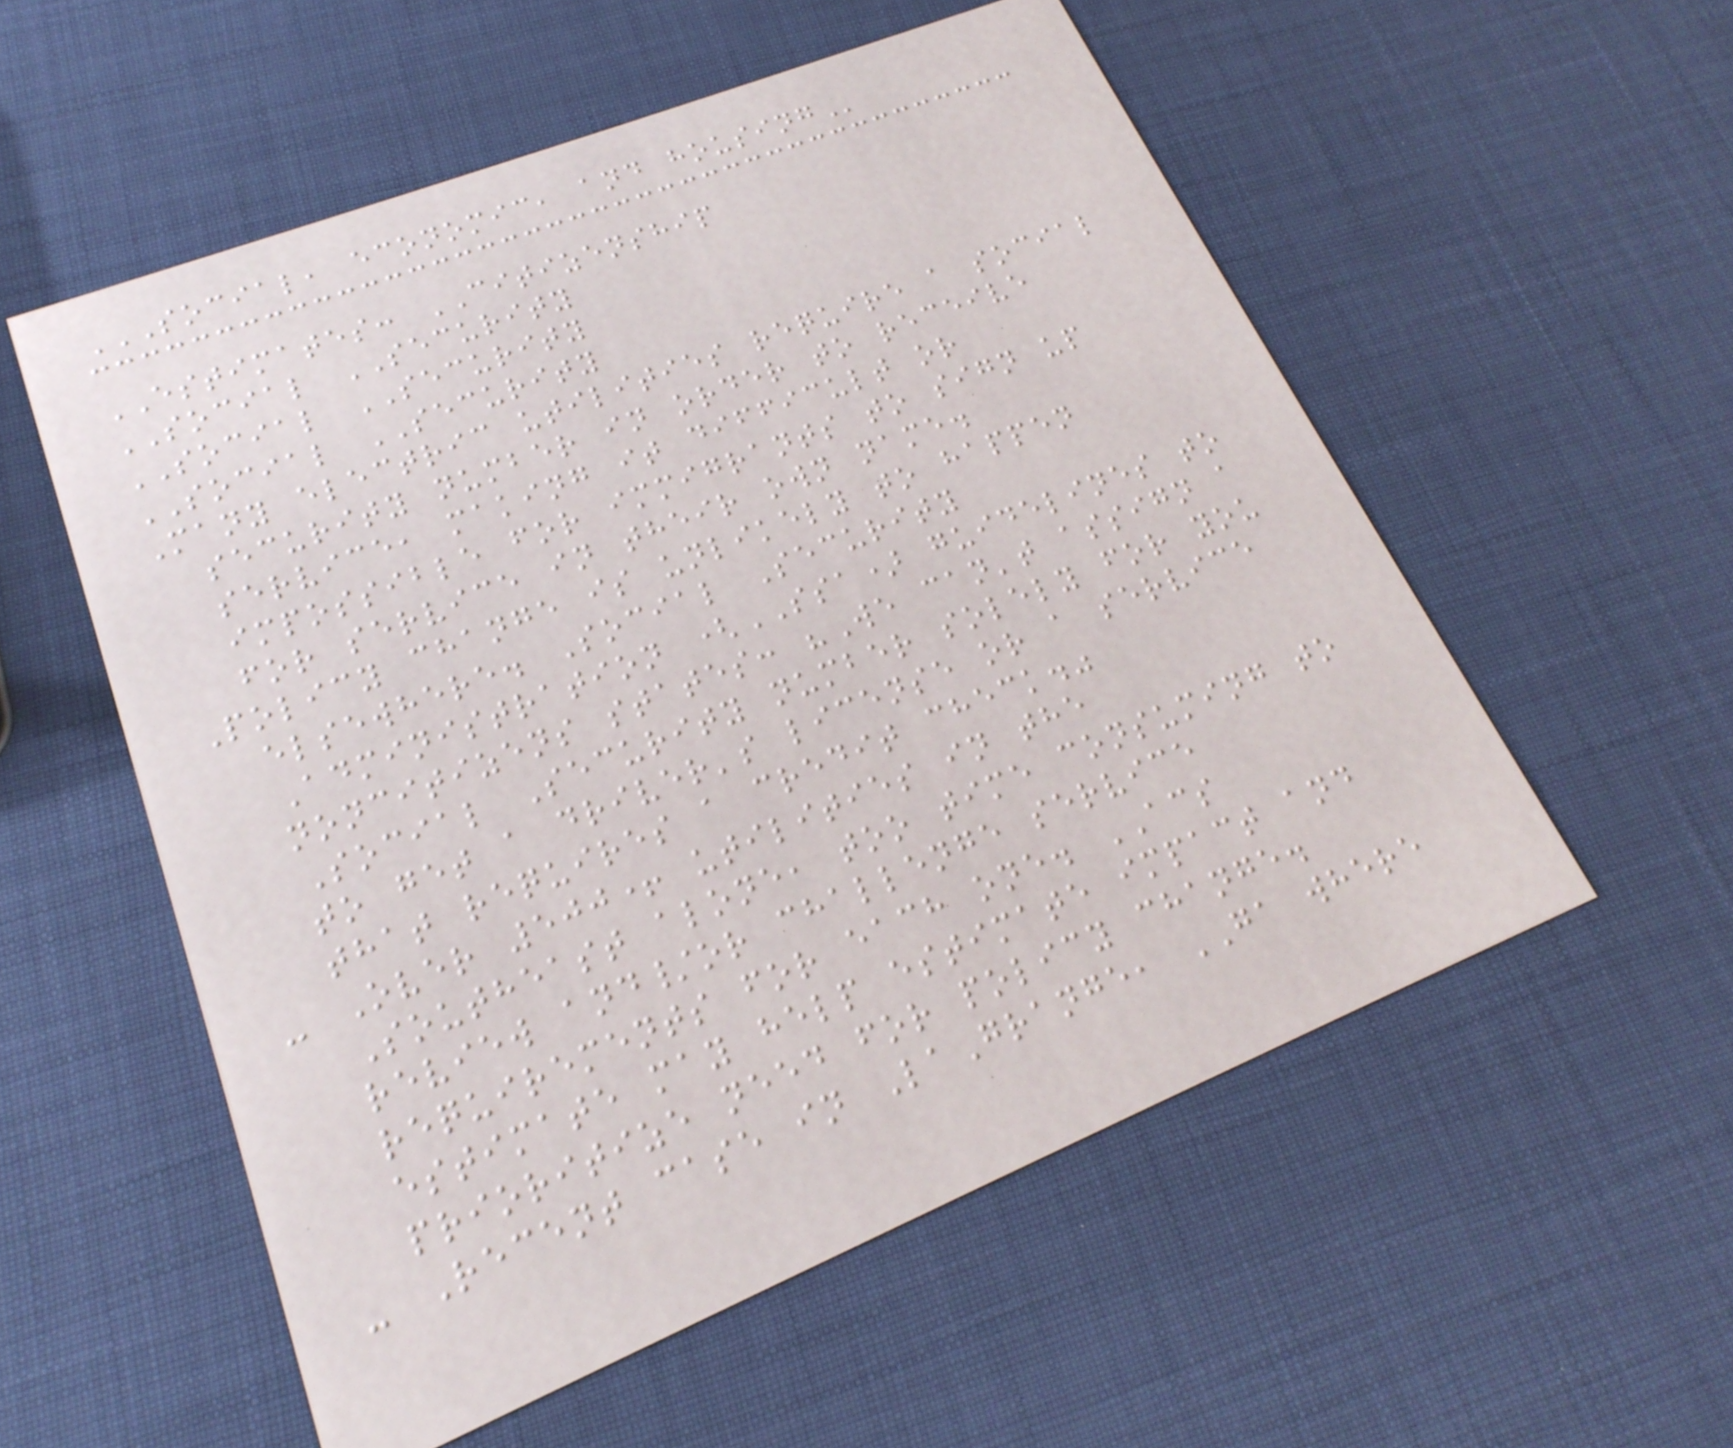SOCIAL, ECONOMIC, AND HOUSING
ESTIMATES: CITIZENSHIP
SOCIAL SECURITY
SOCIAL SECURITY
SOCIAL SECURITY
Many electric utilities require a social
security number in order to receive
service, making it difficult or
impossible for immigrants to sign up
for service in their own name.
Policy change is unlikely to happen
elsewhere. Social Security
Administration (SSA) guidelines to
noncitizens states: "We can't assign a
Social Security number solely for you
to get a driver's license or a service
that requires a credit check."
- Over 500+ utilities in the
Southeast alone, too time consuming to
review and/or challenge service
requirements for each one. ACS
estimate may help estimate impact and
prioritize need for policy change.
- Recent case in LaGrange, GA where
